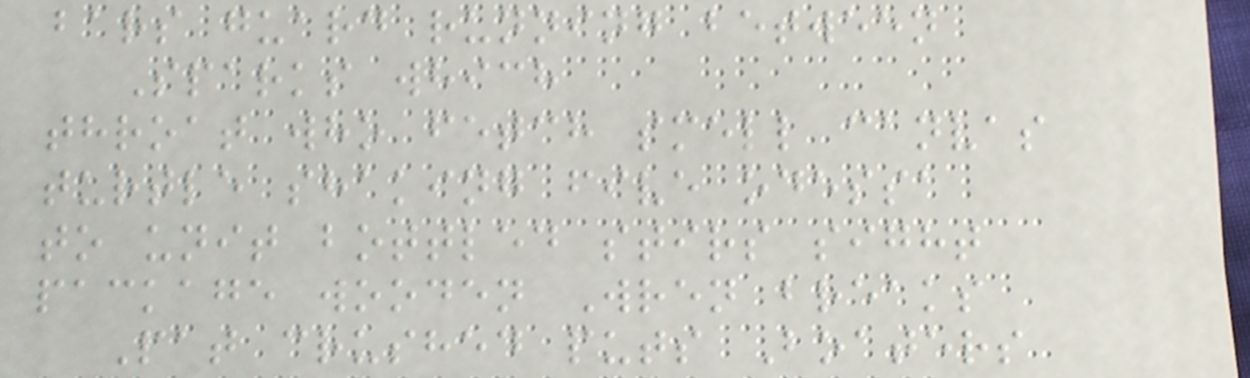bars guard running between
Sparks which
throat who fetch smell canvas
turtle shaking five odessa
to unit bottled stirs sight
package wooden Wren breaks
Pat crushed puts Boaters
